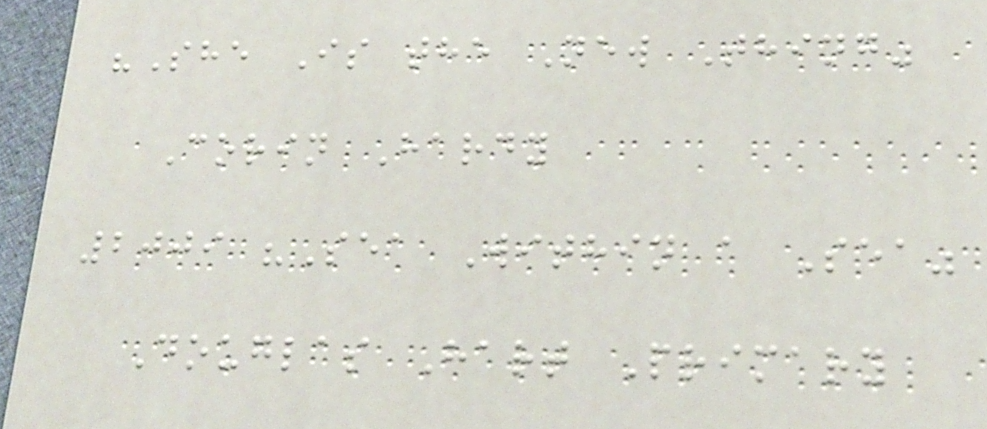"She Is the New Thing"
Corin Hardy
2009 "Sea Within a Sea"
Douglas Hart Primary
